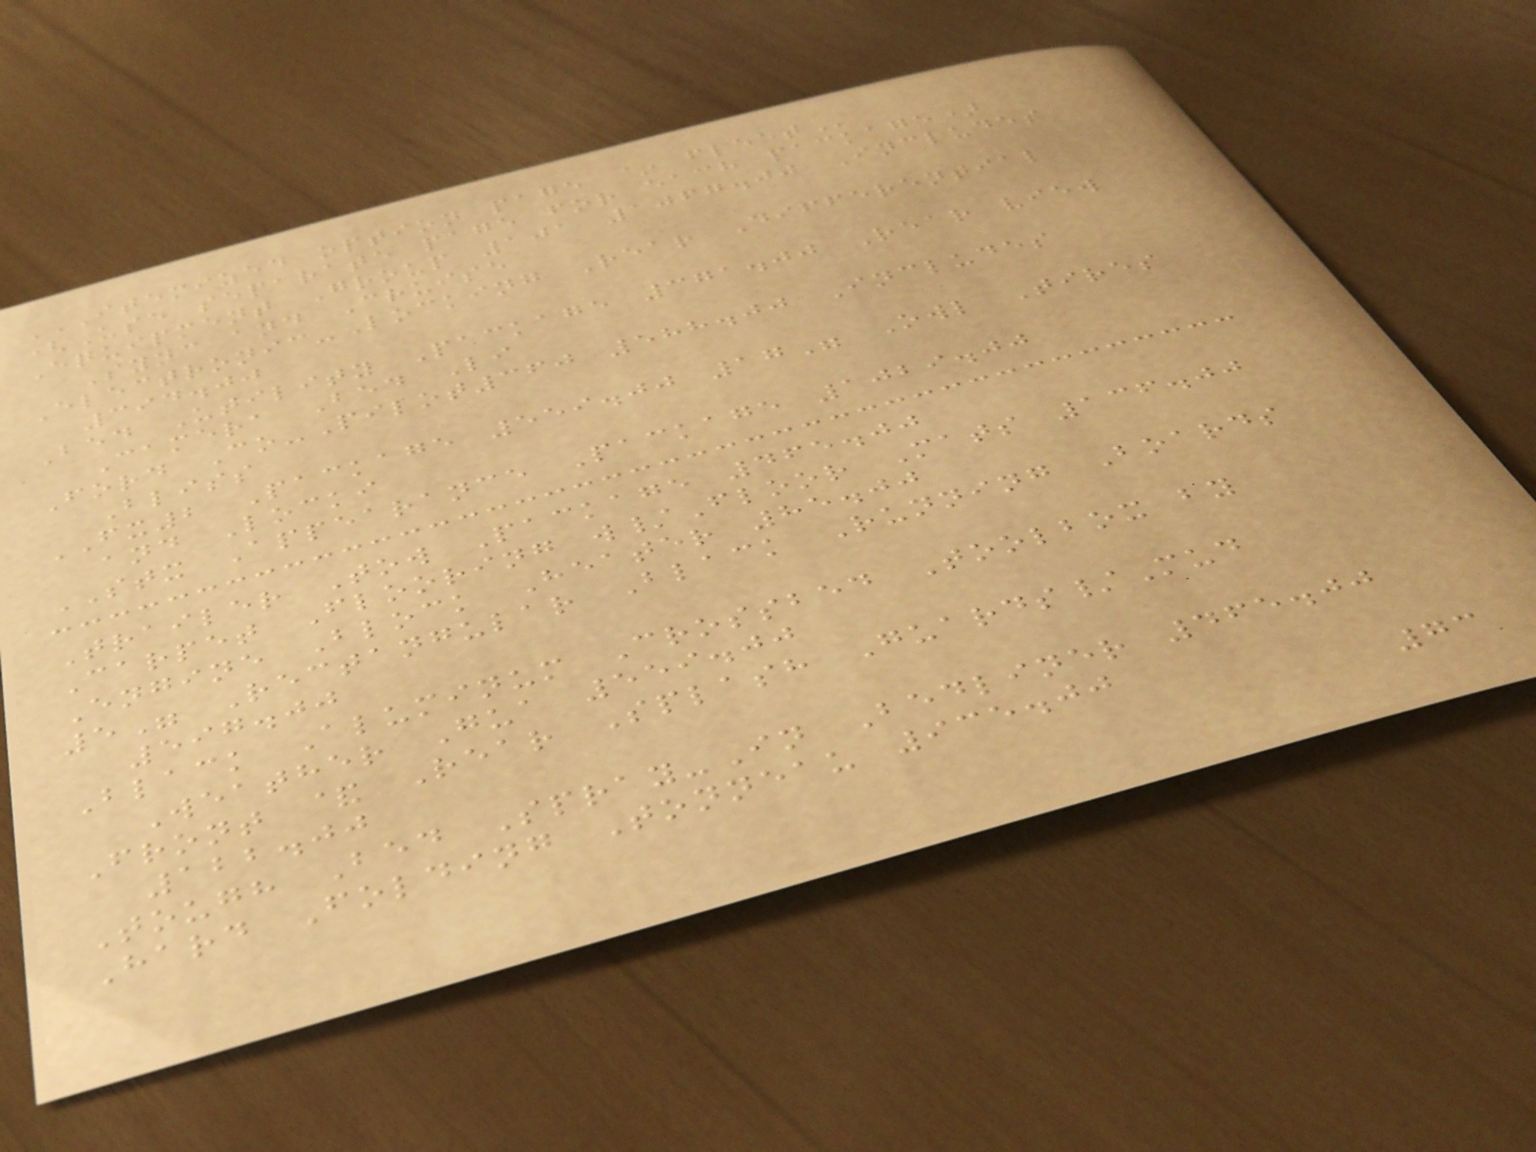ITEMIZED OPTION PAGE ~ FLEET
(Use separate page for each package)
Equipment Group 101 1067.00 Includes
Sync and Cruise
Electronic-Locking Rear Differential
394.00
Bed Utility Package 371.00 Rear view
Camera Bed Li
Ford Co-Pilot360 588.00 Includes
Bliss
FX2 Package 559.00 17" Owl Tires
and Locki
STX Appearance Package 1029.00
Trailer Tow Package 465.00
Carpet Flooring w/Floor Mats 136.00
Engine Block Heater 85.00
5" Rectangular Black Running Boards
597.00
Black Aluminum Crossbed Toolbox by
Weather Gua 559.00
Front & Rear Splash Guards/Mud
122.00
Tough Bed Spray-In Bedliner 465.00
Hard Folding Tonneau 935.00
73
